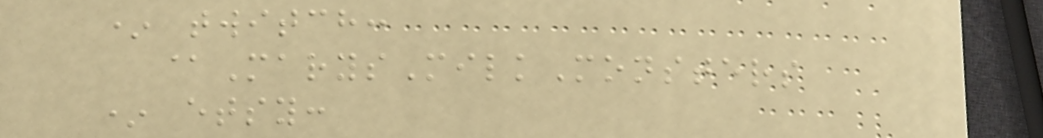* twitch:
@MarysMilkMonsters
* etsy:
